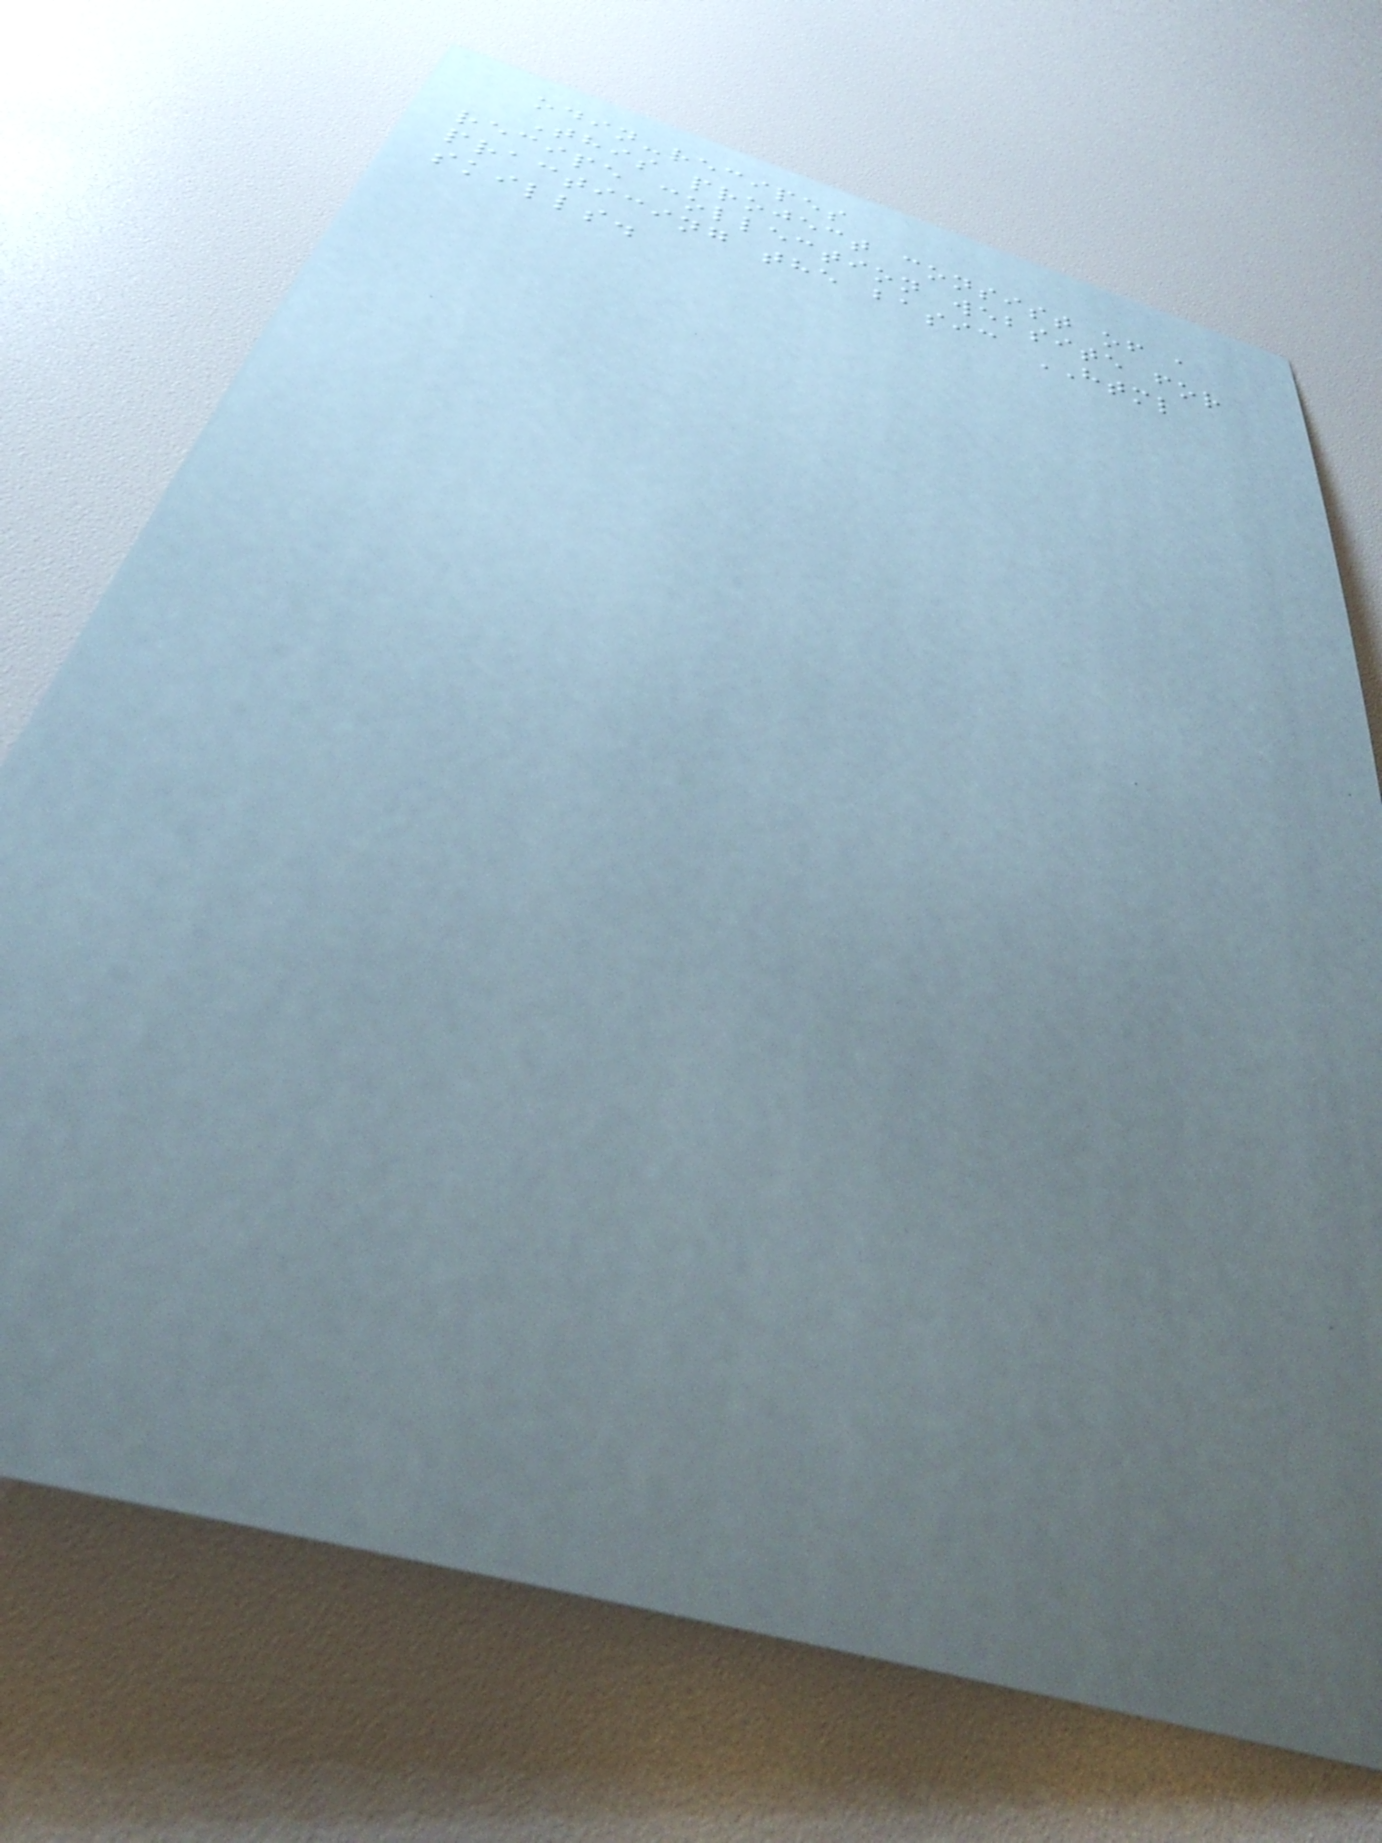odin-recipes
This project consist of a
recipe collection website for
practicing the basic HTML
skills.
